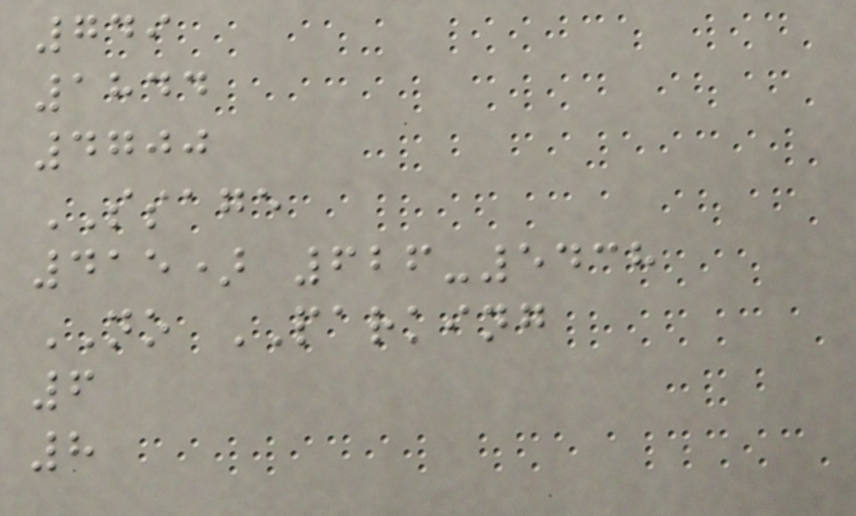749
1844
4700
SSAGE
415) 626-5438
NO PARKING
6
8
